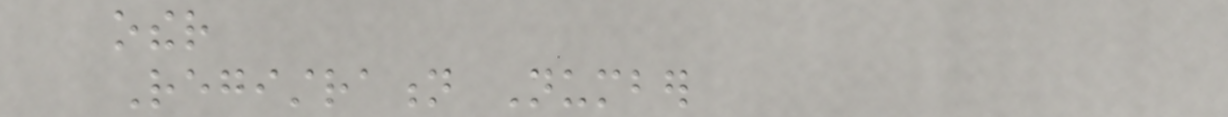other
Registration Number
